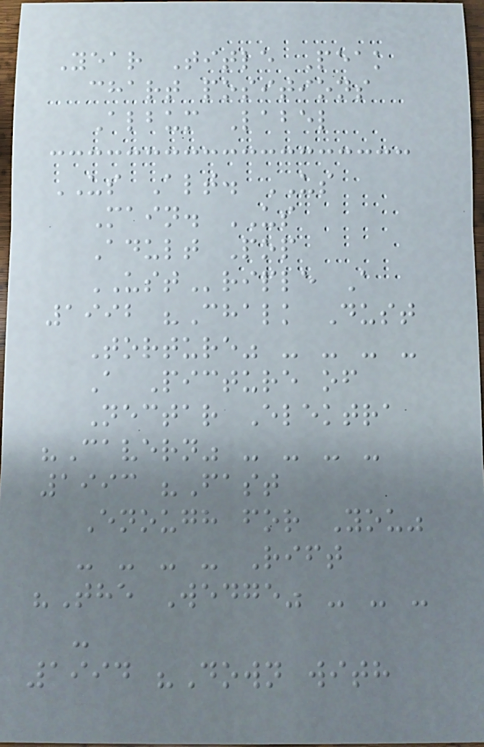Year Title Peak
chart positions
Album Label
US Alt. US
Main. US
Adult Pop
USTriple A
1992 "Chalk Dust
Torture" - - - -
A Picture of
Nectar Elektra
"Cavern" - - - -
1993 "Fast
Enough for You"
- - - - Rift
"The Wedge" - - -
-
1994 "Down with
